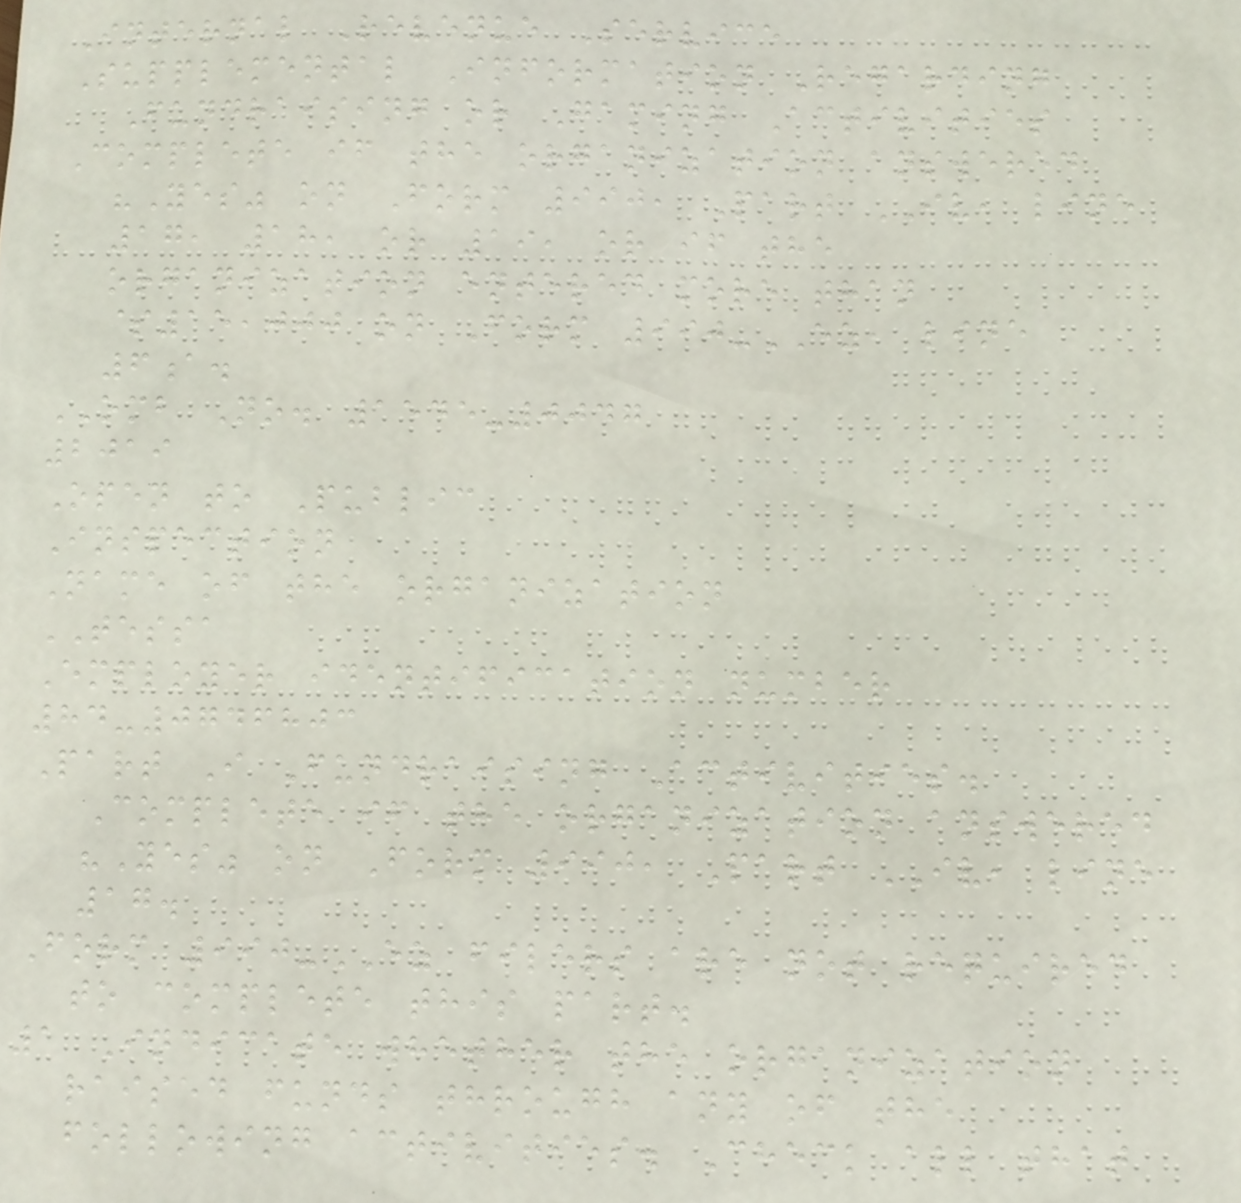Internal Revenue Service
Supplemental Information Regarding
Fundraising or Gaming Activities
Complete if the organization answered
"Yes" on Form 990, Part IV, line
17, 18, or 19, or if the
organization entered more than
$15,000 on Form 990-EZ, line
6a.
OMB No. 1545-0047
2019
Open to Public
Inspection
Name of the organization
TESSA
Employer identification number
84-0746803
Part I Fundraising Activities.
Complete if the organization answered
"Yes" on Form 990, Part IV, line
17.
Form 990-EZ filers are not required
to complete this part.
1 Indicate whether the organization
raised funds through any of the
following activities. Check all that
